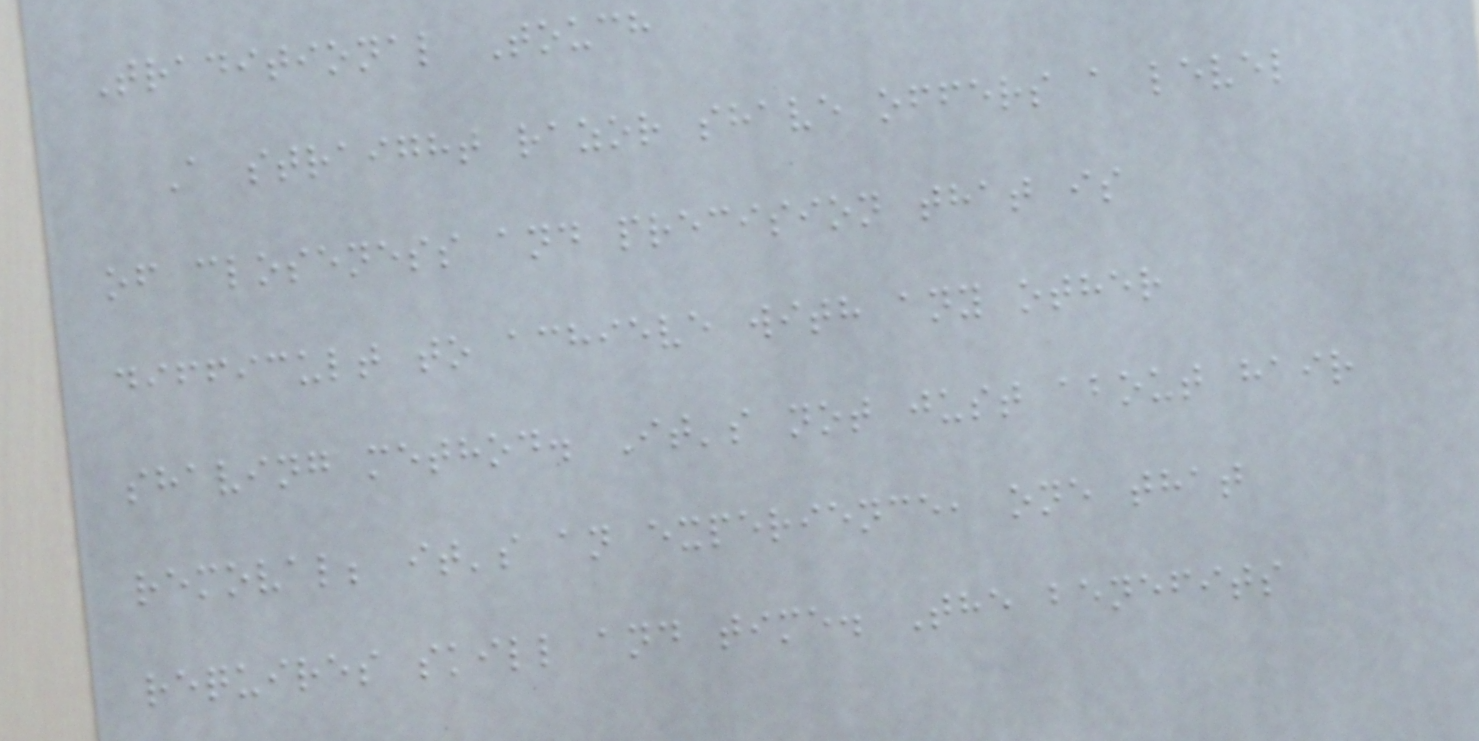Traditional Touch
A straight razor shave offers a level
of closeness and precision that is
difficult to achieve with any other
shaving method. It's not just about hair
removal; it's an experience, one that
requires skill and time. The benefits
